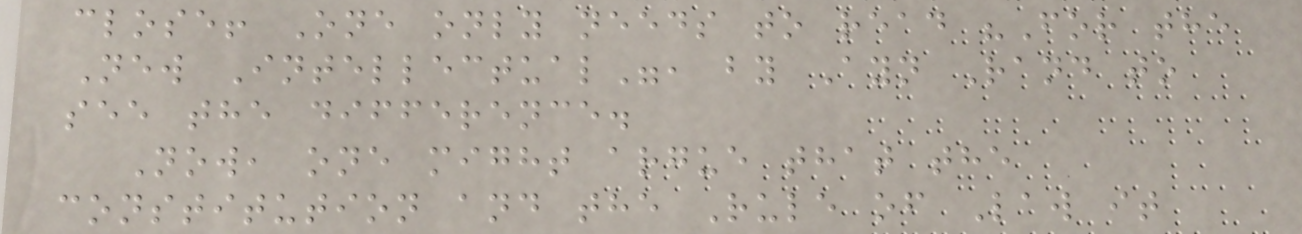close! One only needs to read "For the
New Intellectual", by Ayn Rand to
see the difference.
Now, one might argue that the
constitution and the Rule of Law it
